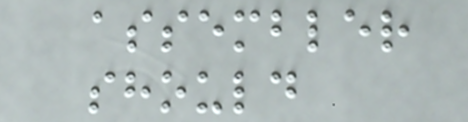assembler
should
